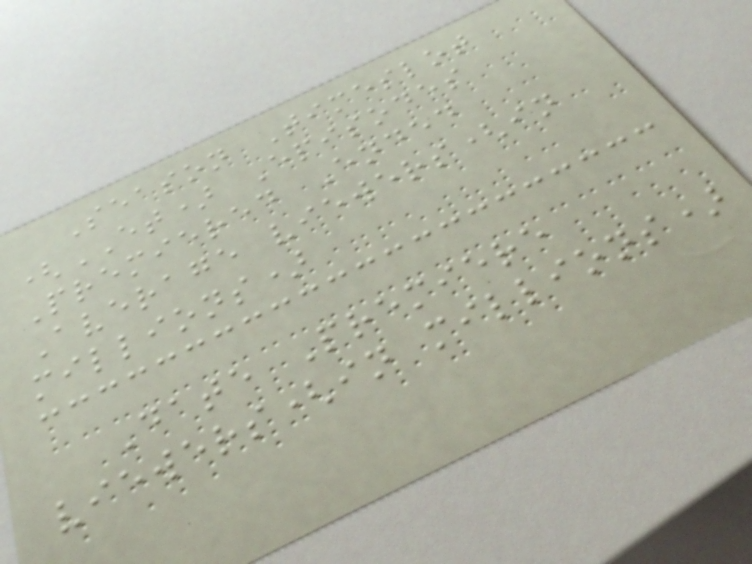Season Timeslot
(ET) Episodes
Premiered Ended
Average viewers(in
millions)
Date Premiere
viewers(in millions)
